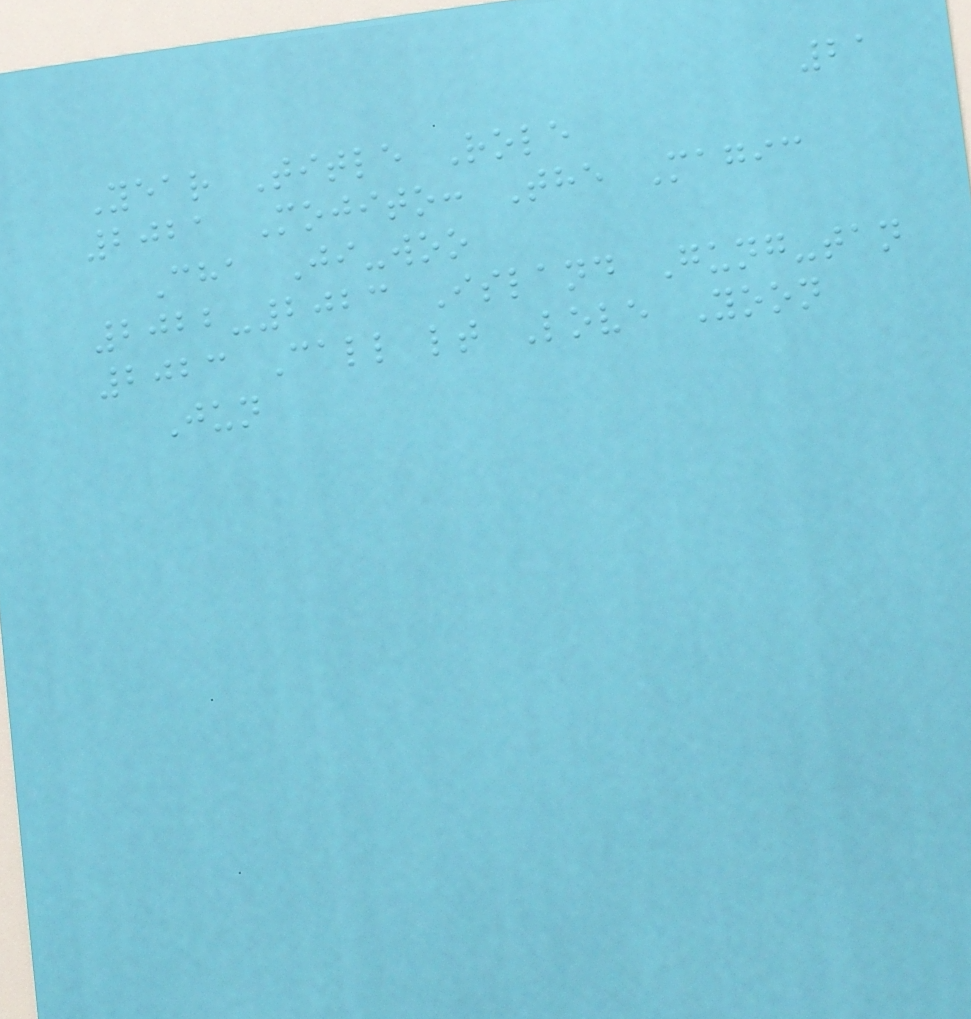21
Year Title Role
2021 Mojito: The Magic
Cha Ji-woo
2022-2023 Island Gung-tan
2023 Call lt Love Yoon
Jun
